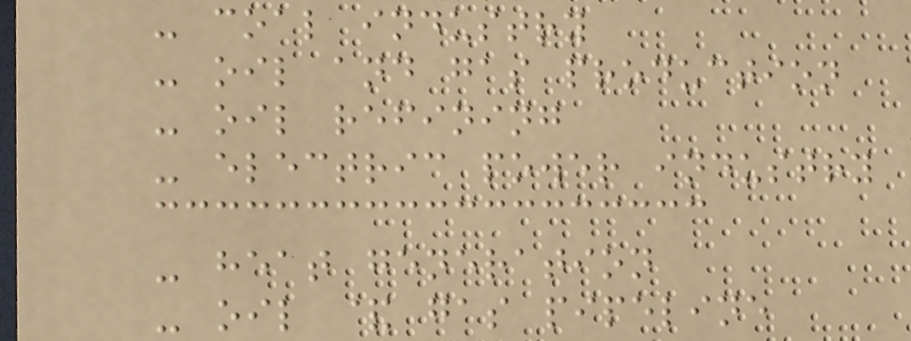- coal industry
- oil and gas production
- oil refining
- electric power industry
- heat generation
- oil & gas pipeline
